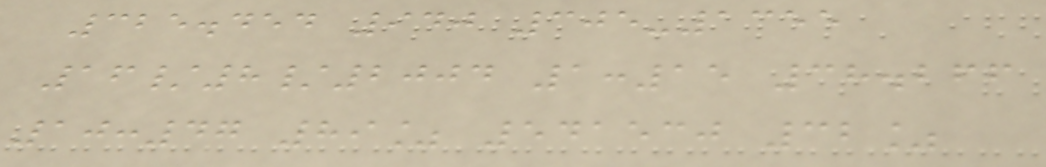325.454 940 305-1355
16/8/2004 1:15 38.266
10:47 89% 541530 32%
